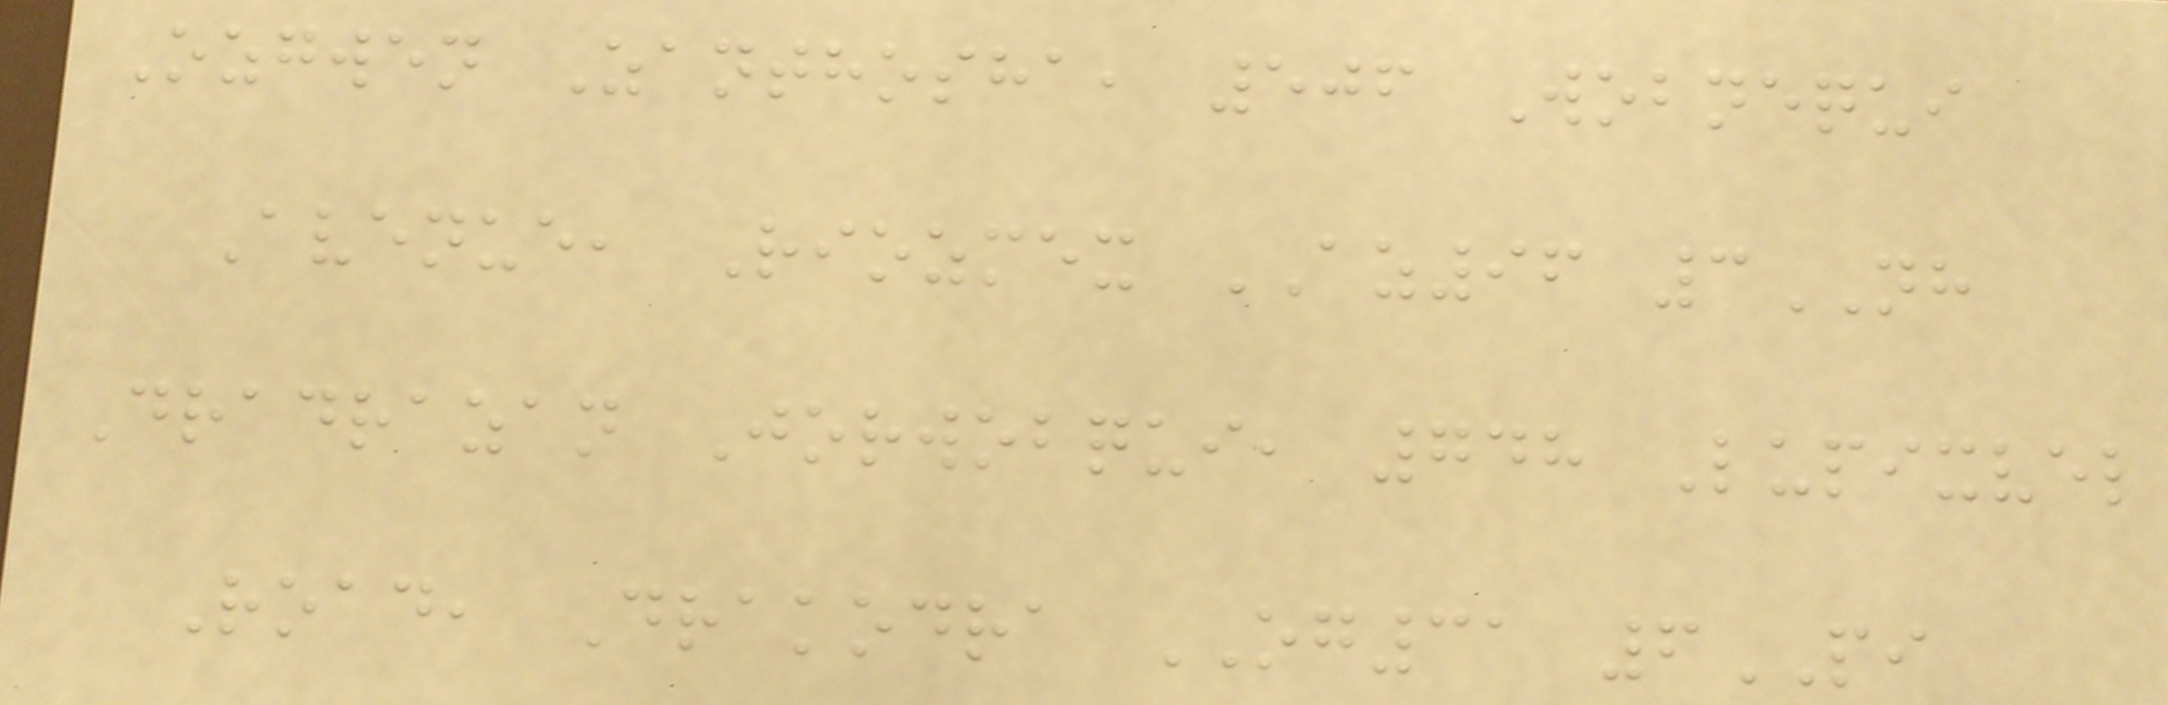Ozgwen Zanthosha, 506 Wobnequi
Avenue, Riozmex AZ96 3NH
Dradrazan Jorwobqui, 748 Lupixvel
Road, Drakodra OG31 6PI
